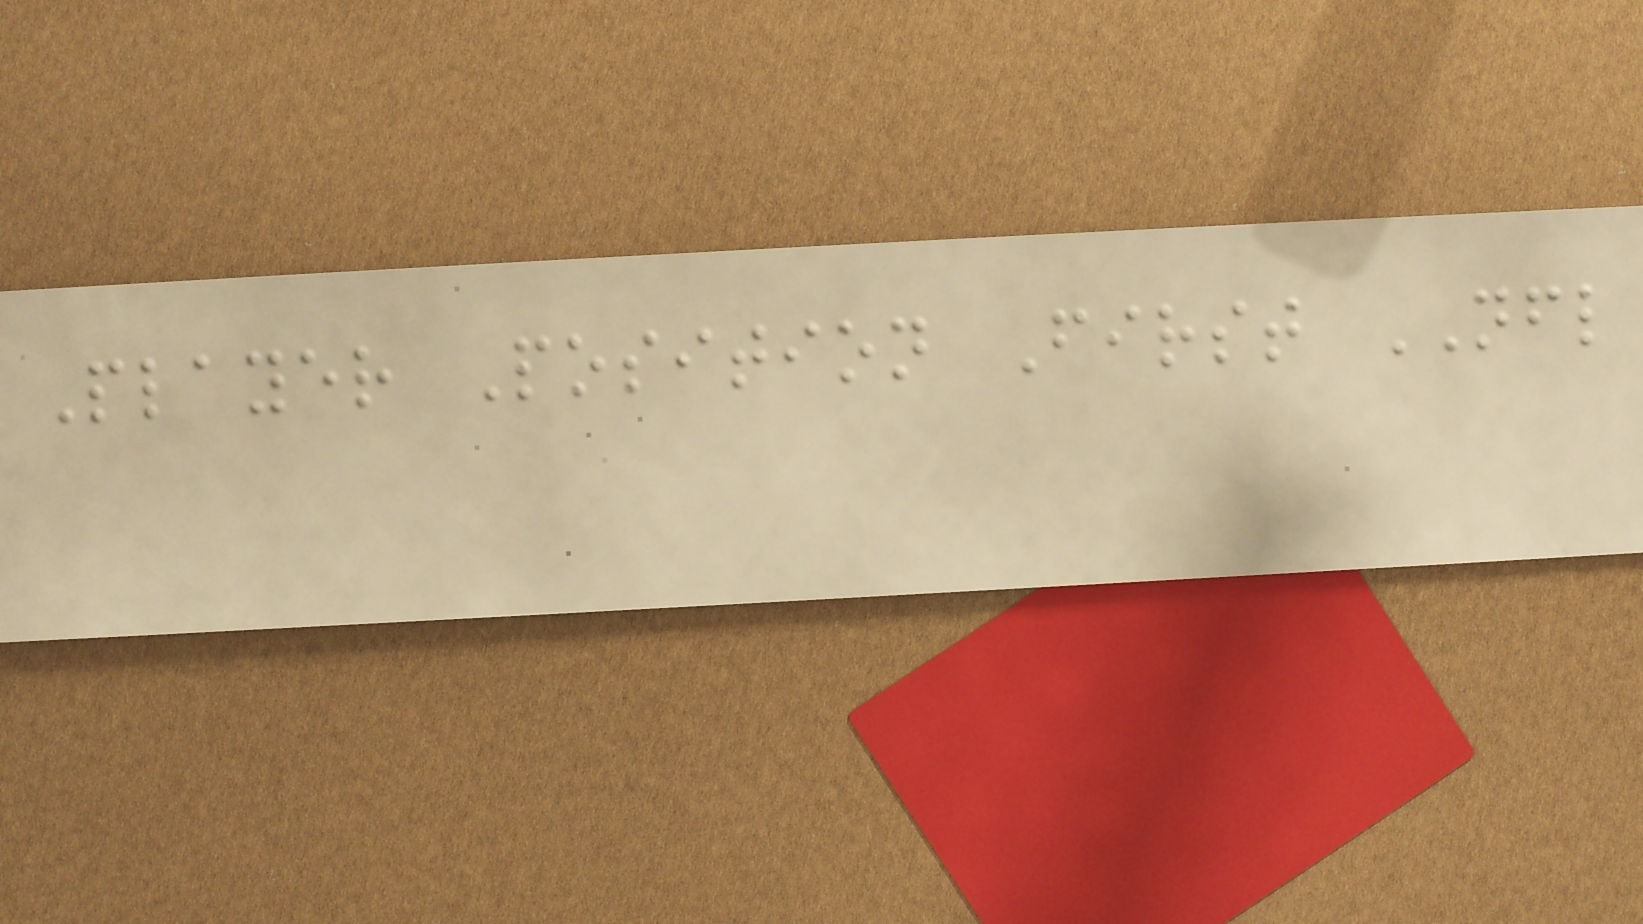Player Position First NFL
